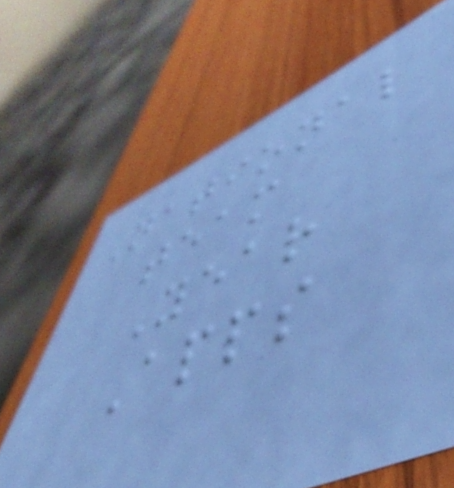National
team
Year
Apps
